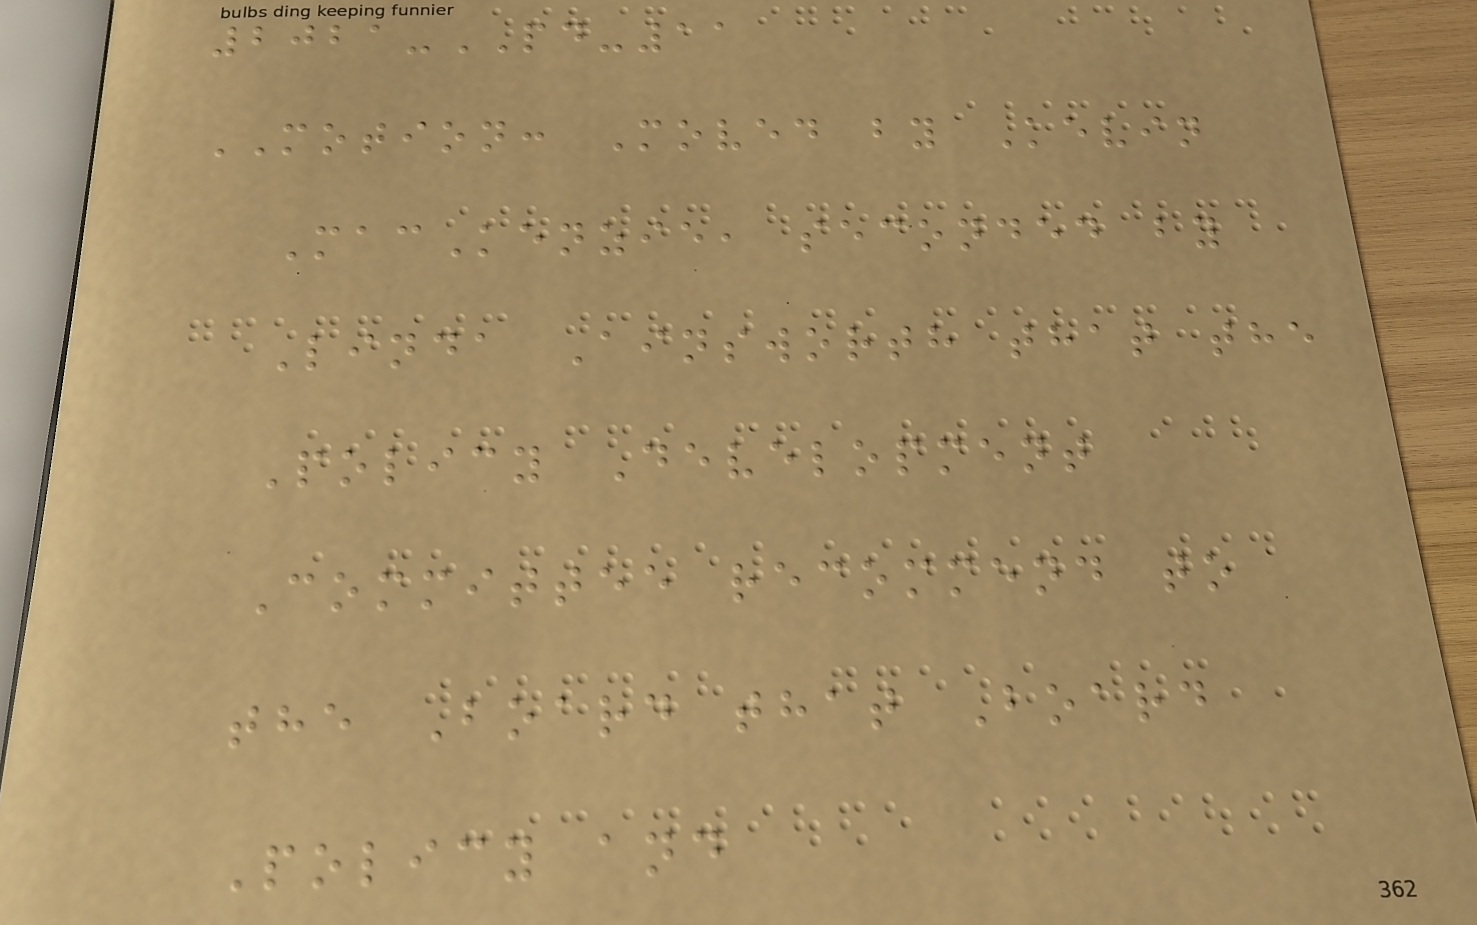2021-PD-11
MOTION: Moved by Kevin
MacKenzie, seconded by
Linda Ainsworth that the
Policy Development
Committee recommend to
the Board that Board
Policy and
